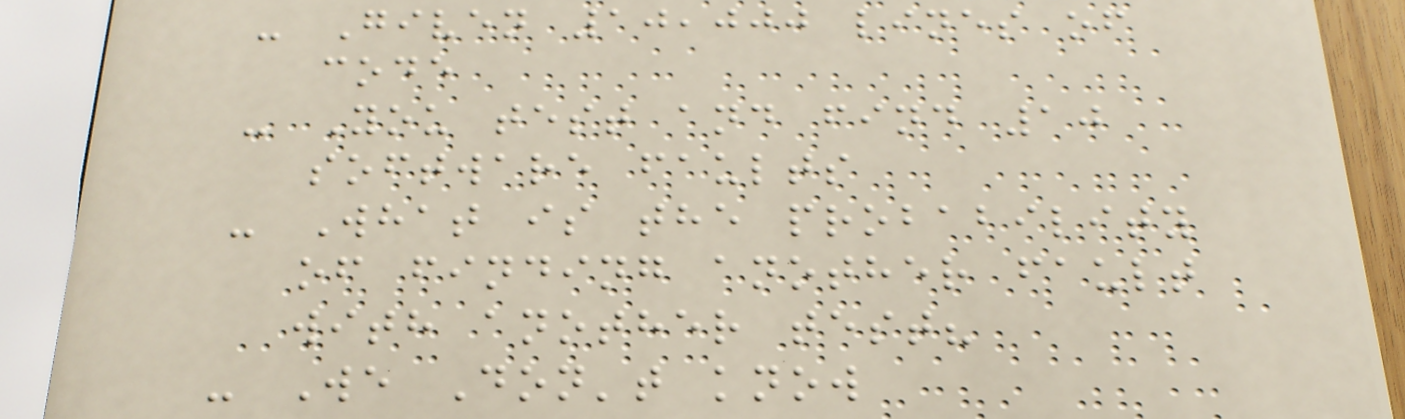- Given 10,000 lines of
code
- You test and find 10
software faults
- What is the probability
of finding another fault
with another test?
- We Don't know
